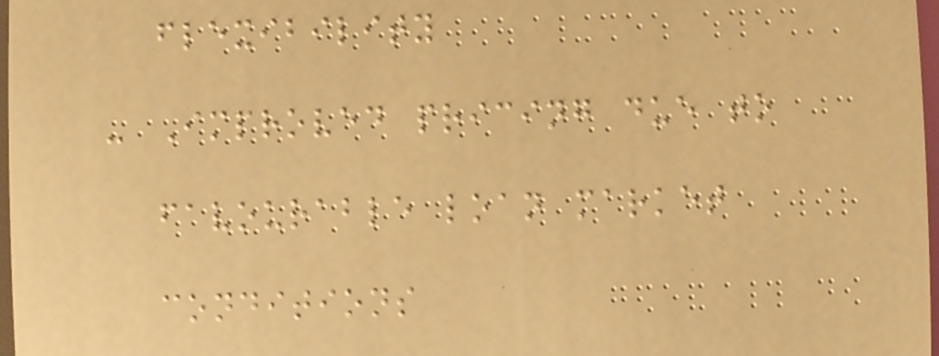flexibility
- Improved pricing due to
favourable loan market
conditions
